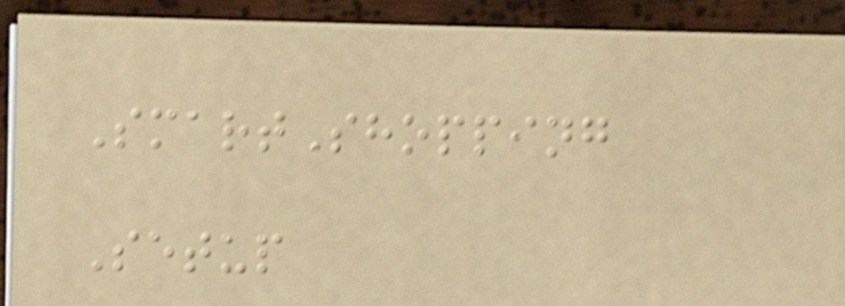SmartShopping
Setup
